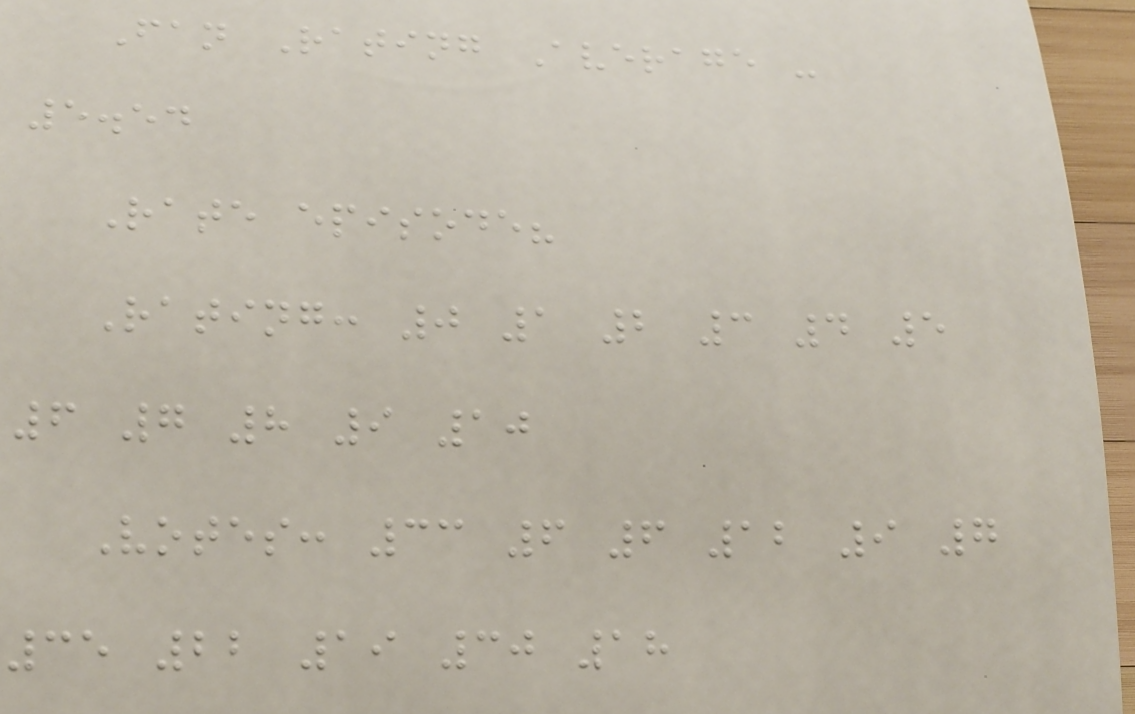Fan Rating Average -
5.54
Rate episode?
Rating: 0 1 2 3 4 5
6 7 8 9 10
Votes: 33 6 6 12 9 7
35 22 19 30 18
